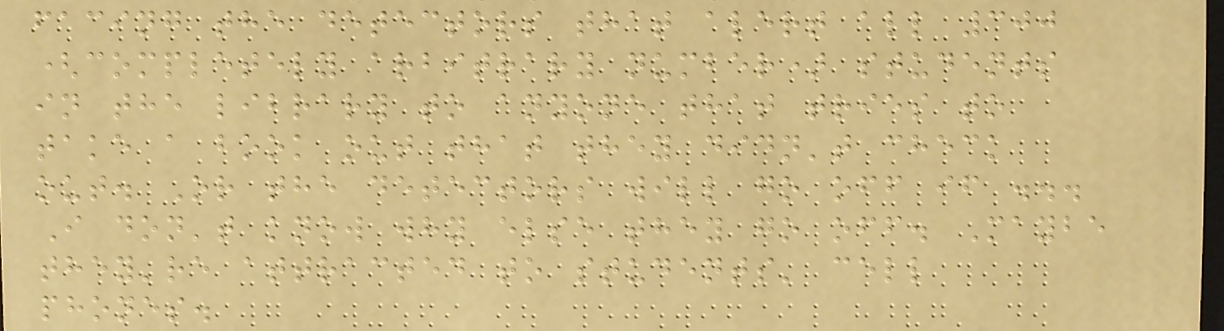facing the detectors that alert all 300
(completely arbitrary number) students
in the library to anyone that tries to
take a book out that they didn't check
out. Or the detectors will go off if ...
I don't know why else they go off. Maybe
they're attracted to students' cell
phones.
